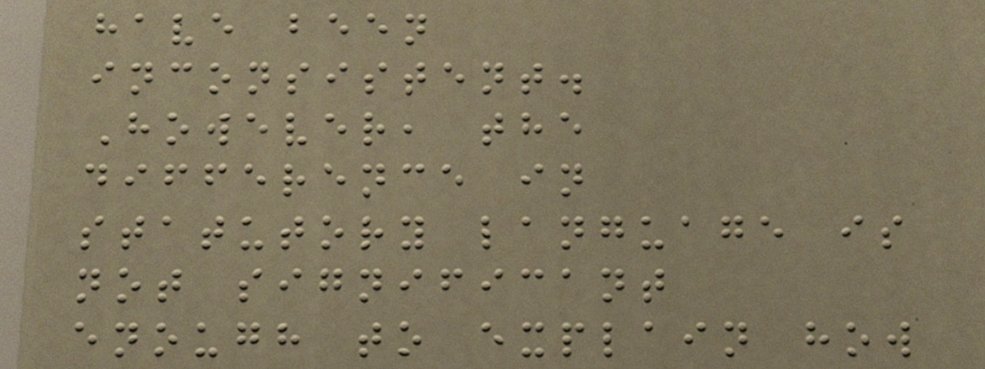have been
inconsistent.
However, the
difference in
statutory language is
not significant
enough to explain how
